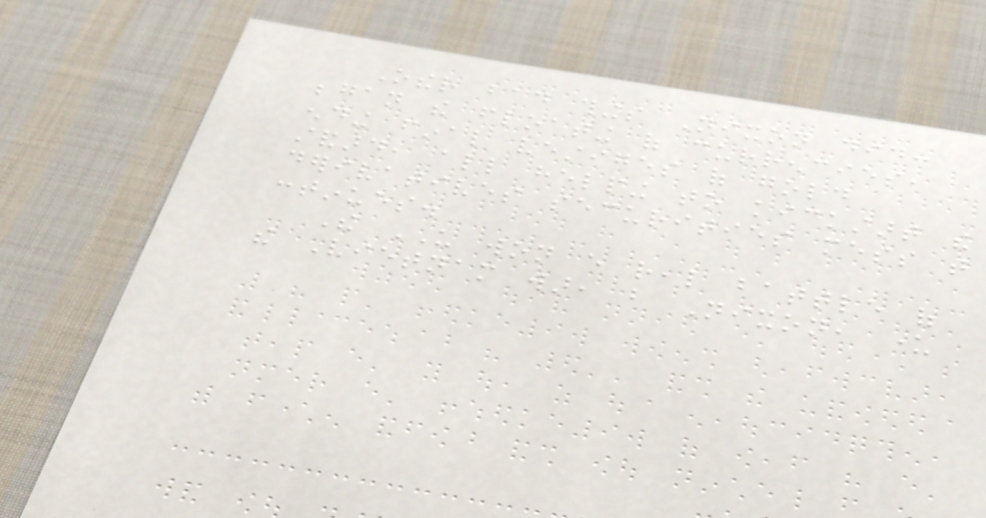Other bad things Nixon did:
began the floating of currencies,
ending final vestiges of gold
standard, all helping to kickstart the
derivatives securities mess that
continues.
The US won every real battle of
the Vietnam war, but Nixon, under
